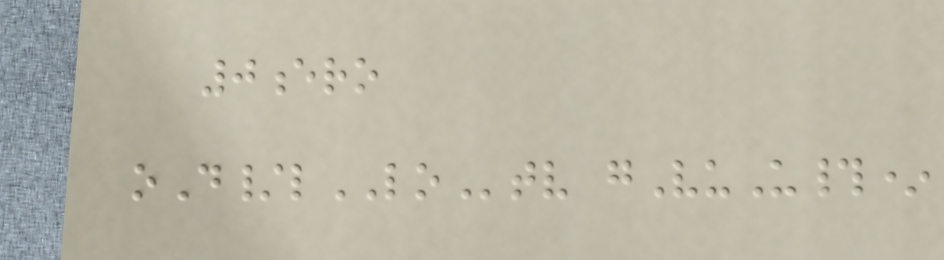0ero
oD/lLOtv gVuU#*
